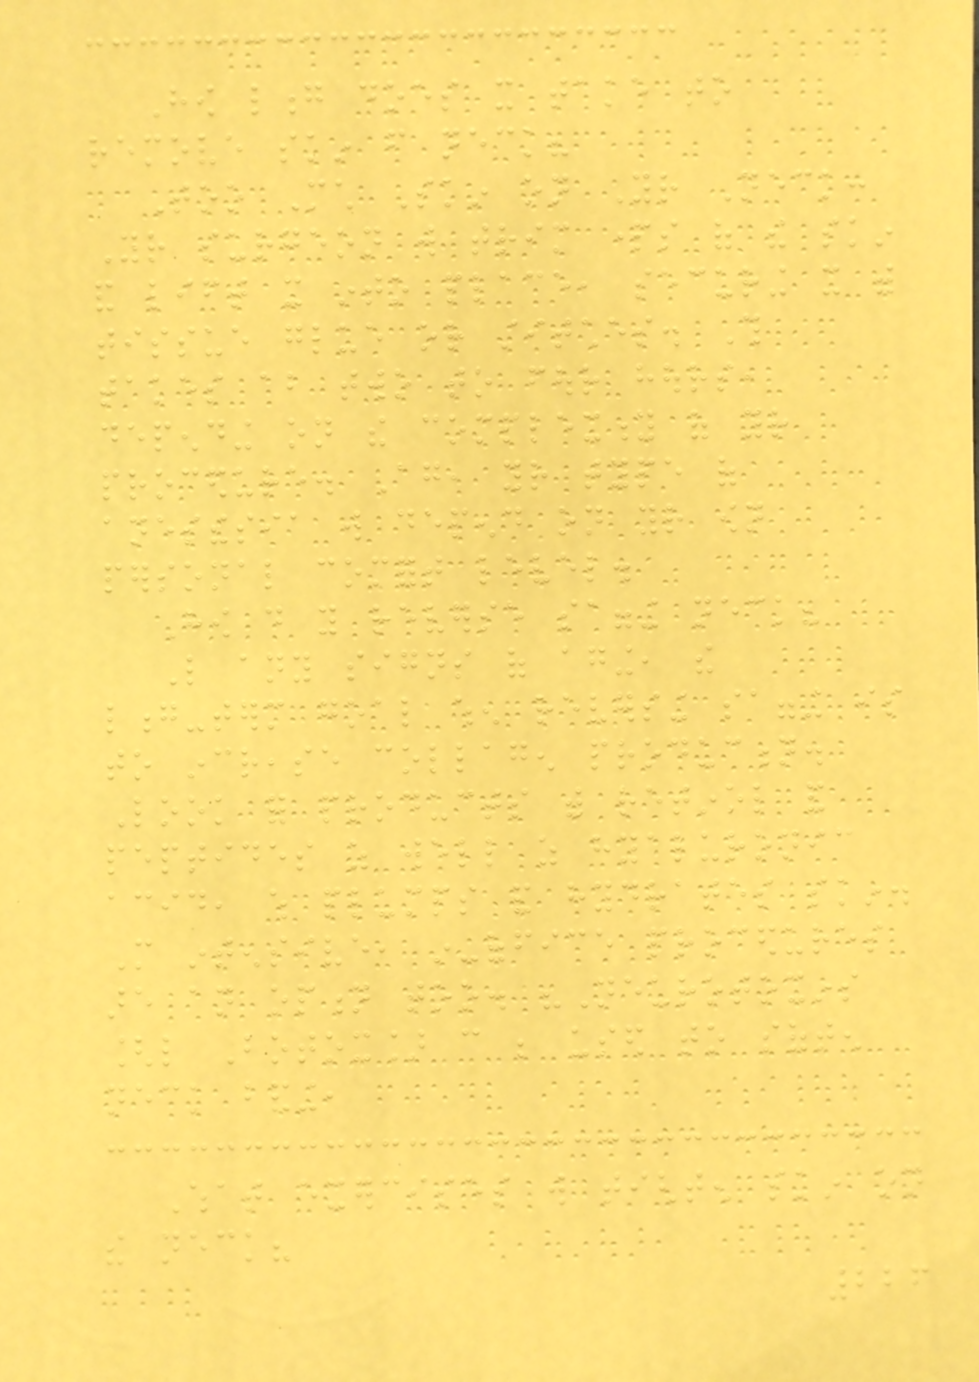How long does it take to
remove skin from neck?
Too Much Skin on Your Neck:
Your surgeon will trim parts of the skin
and lift it into place, securing it with
tissue glue or stitches. This
takes about two to four hours,
depending on the complexity of your
procedure. Again, your type of
anesthesia will depend on your own
personal comfort level.
How do you reverse sagging neck?
Like any signs of aging, the
long-term goal when reversing sagging is
to increase collagen production.
Look for products with retinol and
peptides as well as hyaluronic
acid, which plumps and hydrates skin.
More intensive, in-office procedures
are an option too. "Neurotoxins
[like Botox] can be used to soften
neck banding,
What exercises will tighten skin on
the neck?
226
